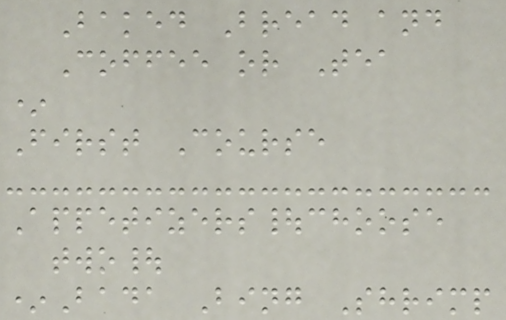Baked Bread and
Coffee or Tea
*
First Course
Appetizers|choose
two|
*Bada Bing Shrimp
